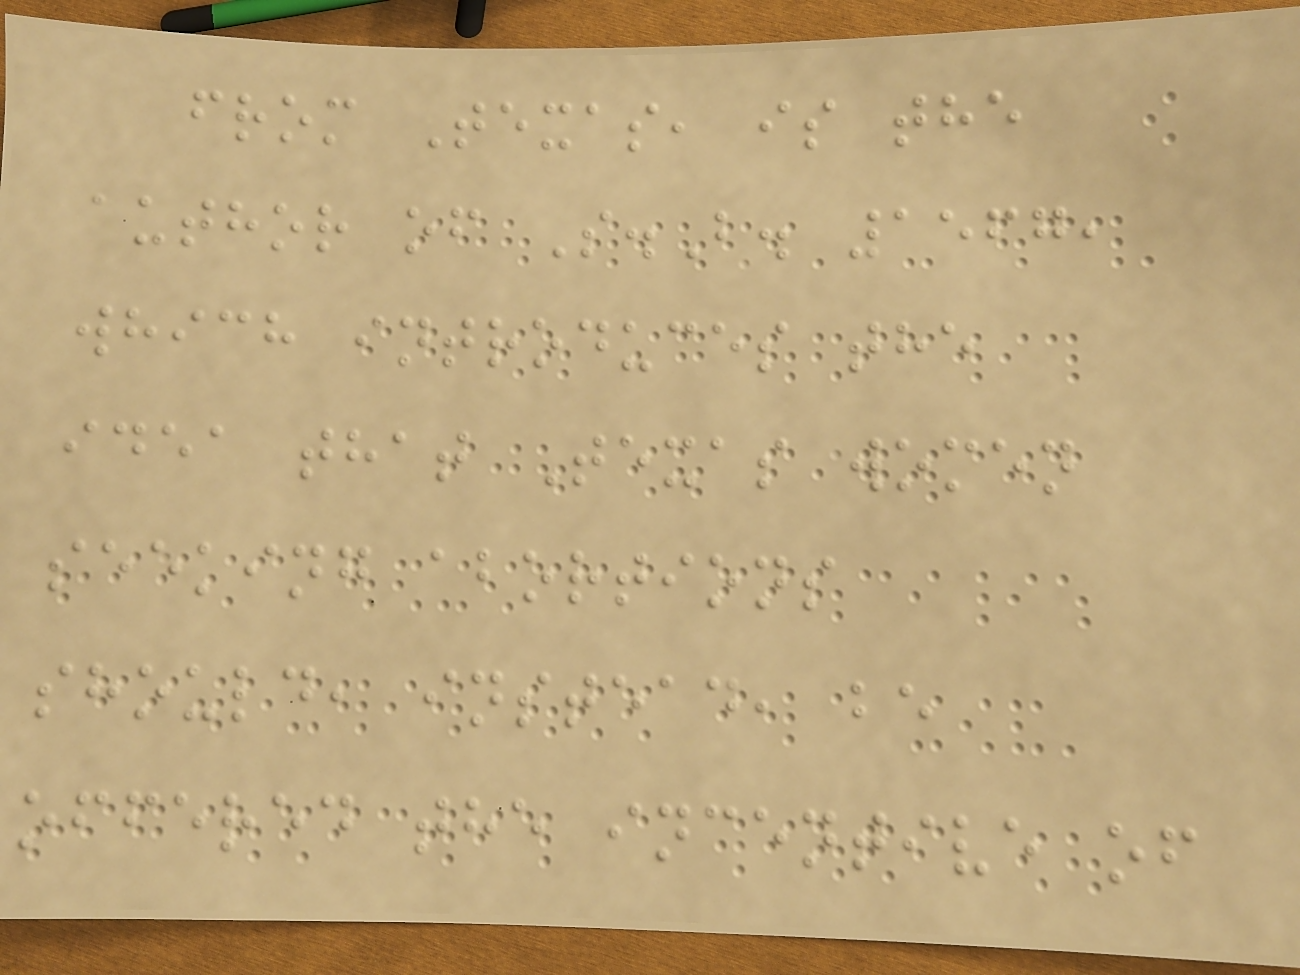from Texas, is the
author of S.B. 1567,
which introduces the
idea that Texas women
seeking abortions
should, instead, be
offered the incentive of
